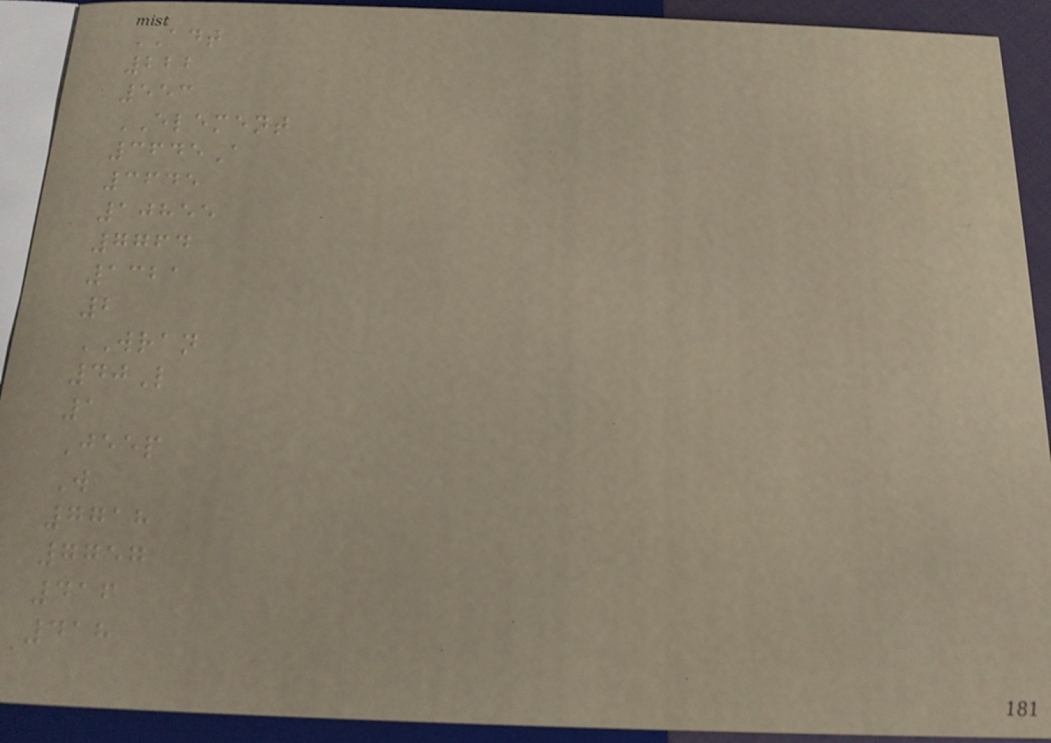ADT
222
553
ELEMENT
3645A
3645
10855
7764
1321
2
WRAN
40L
1
Jeep
W
7718
7757
416
418
